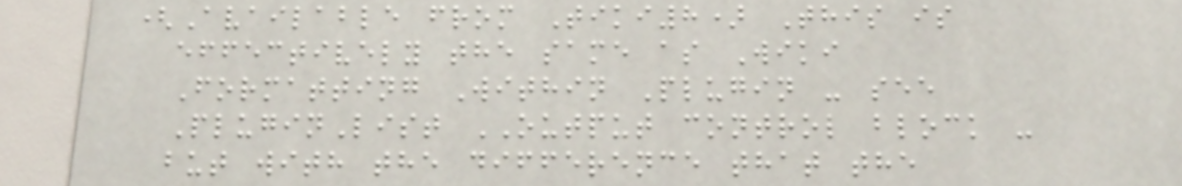(Available from Tiki8) This is
effectively the same as Wiki
Formatting Within Plugin - see
PluginList OUTPUT control block -
but with the difference that the
